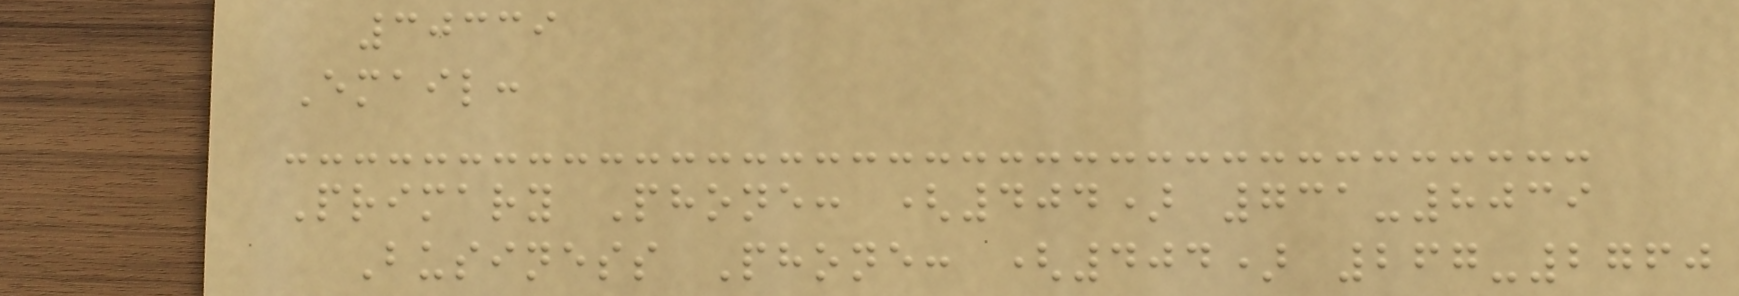30339
Email:
Primary Phone: (404) 731-8039
Business Phone: (404) 267-2760
